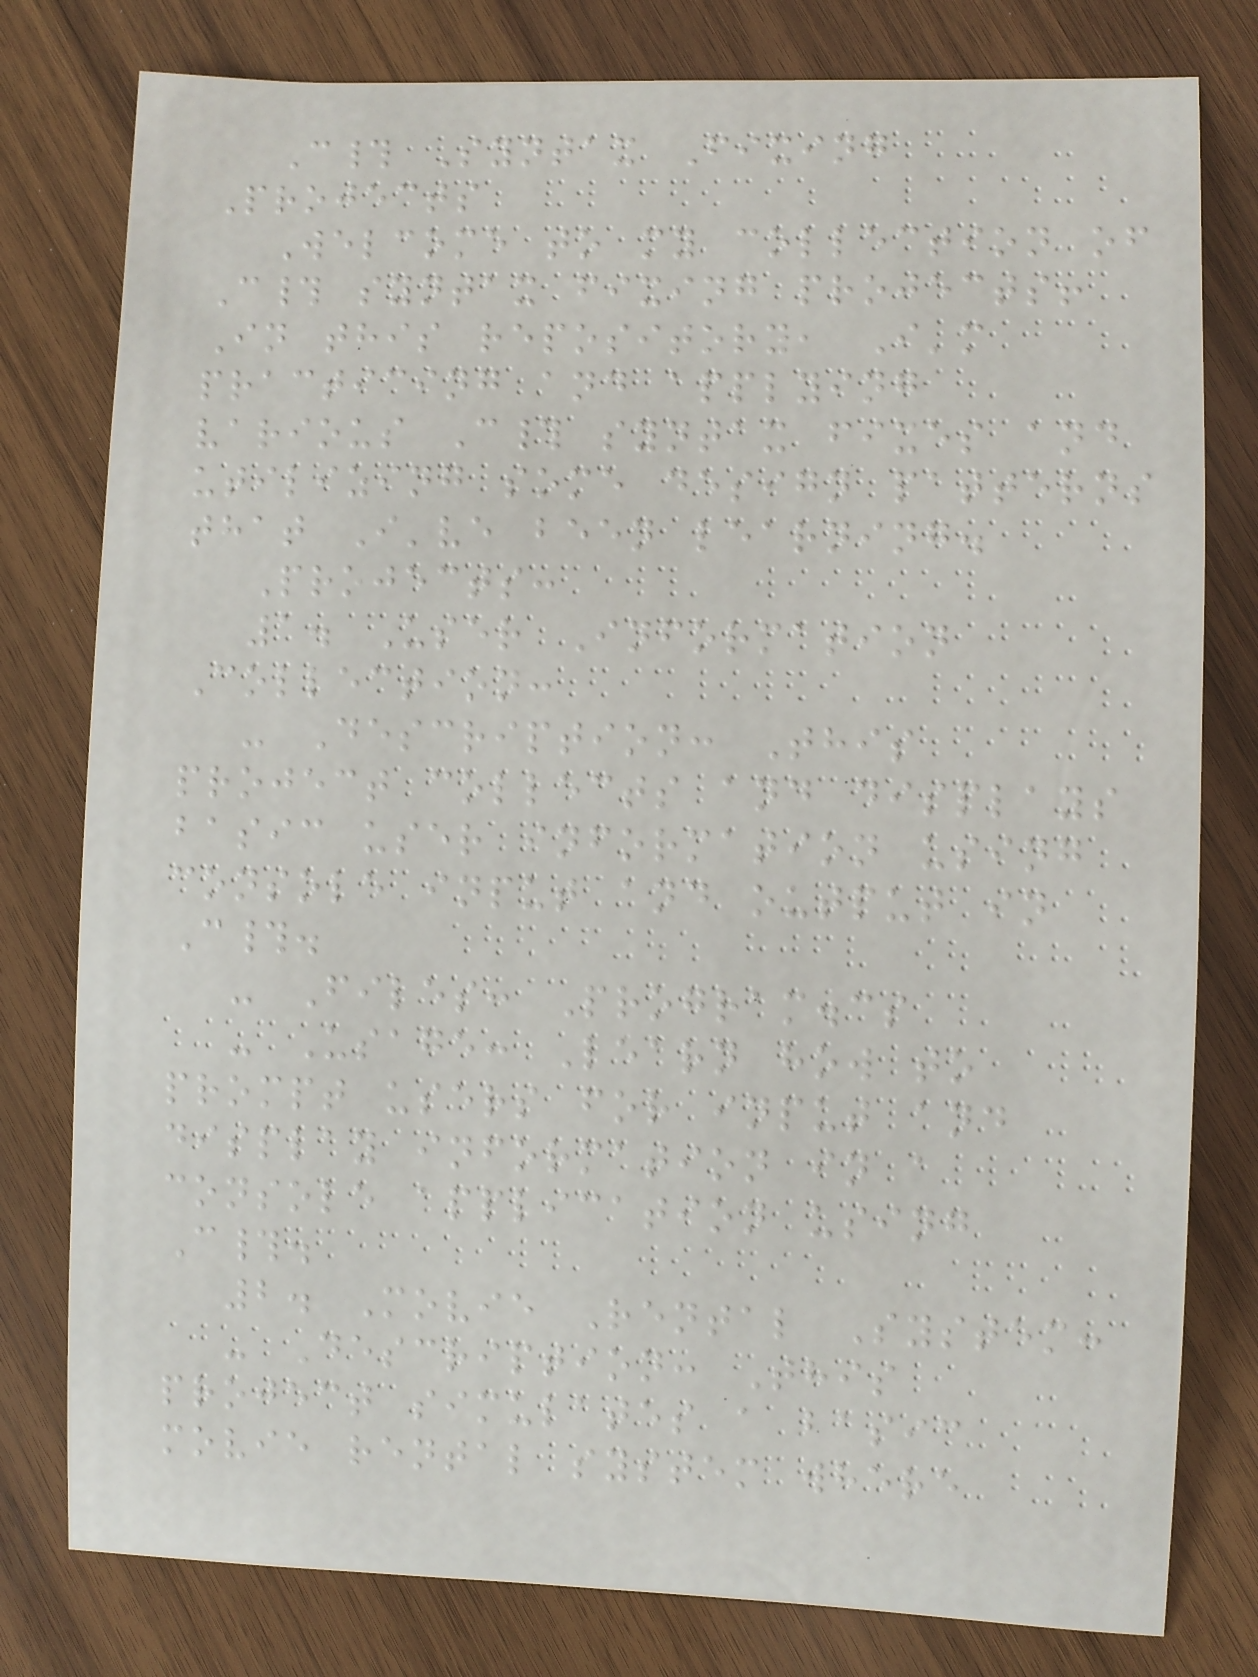C# Syntax Fixing
Projects
Welcome to my collection of
C# syntax fixing projects!
In this repository, I'm
practicing and applying
various C# syntax fixes and
utilizing some design patterns
that I've been learning.
Projects:
1. User Information
Collection:
- Description: This
project collects and displays
basic user information using
console input and output in
C#.
- Files: Program.cs
- Usage: Learn how to
prompt users for input and
display information in a
console application using
C#.
2. Movie Rental System:
- Description: This
project simulates a basic
movie rental system where
